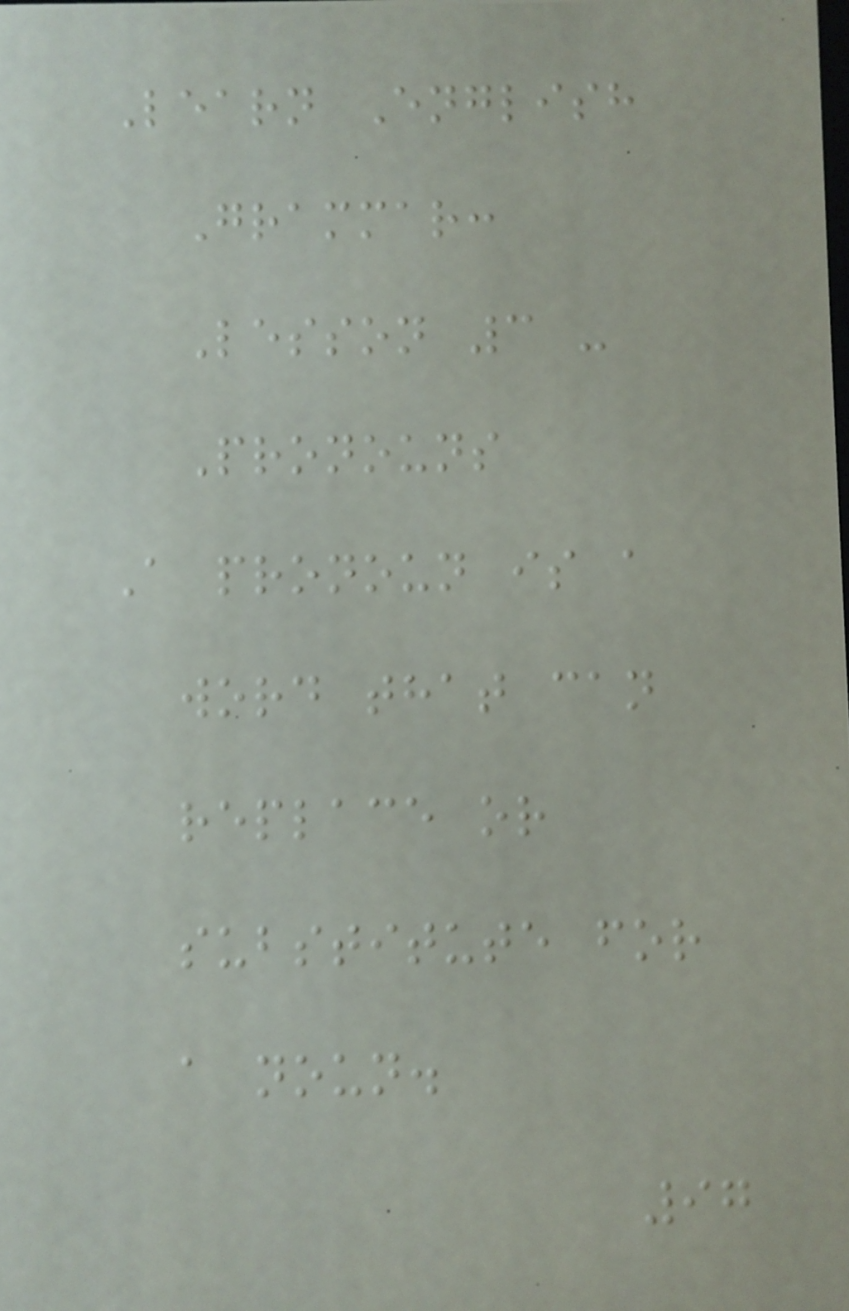Learn English
Grammar:
Lesson 3 -
Pronouns
A pronoun is a
word that can
replace or
substitute for
a noun.
97
